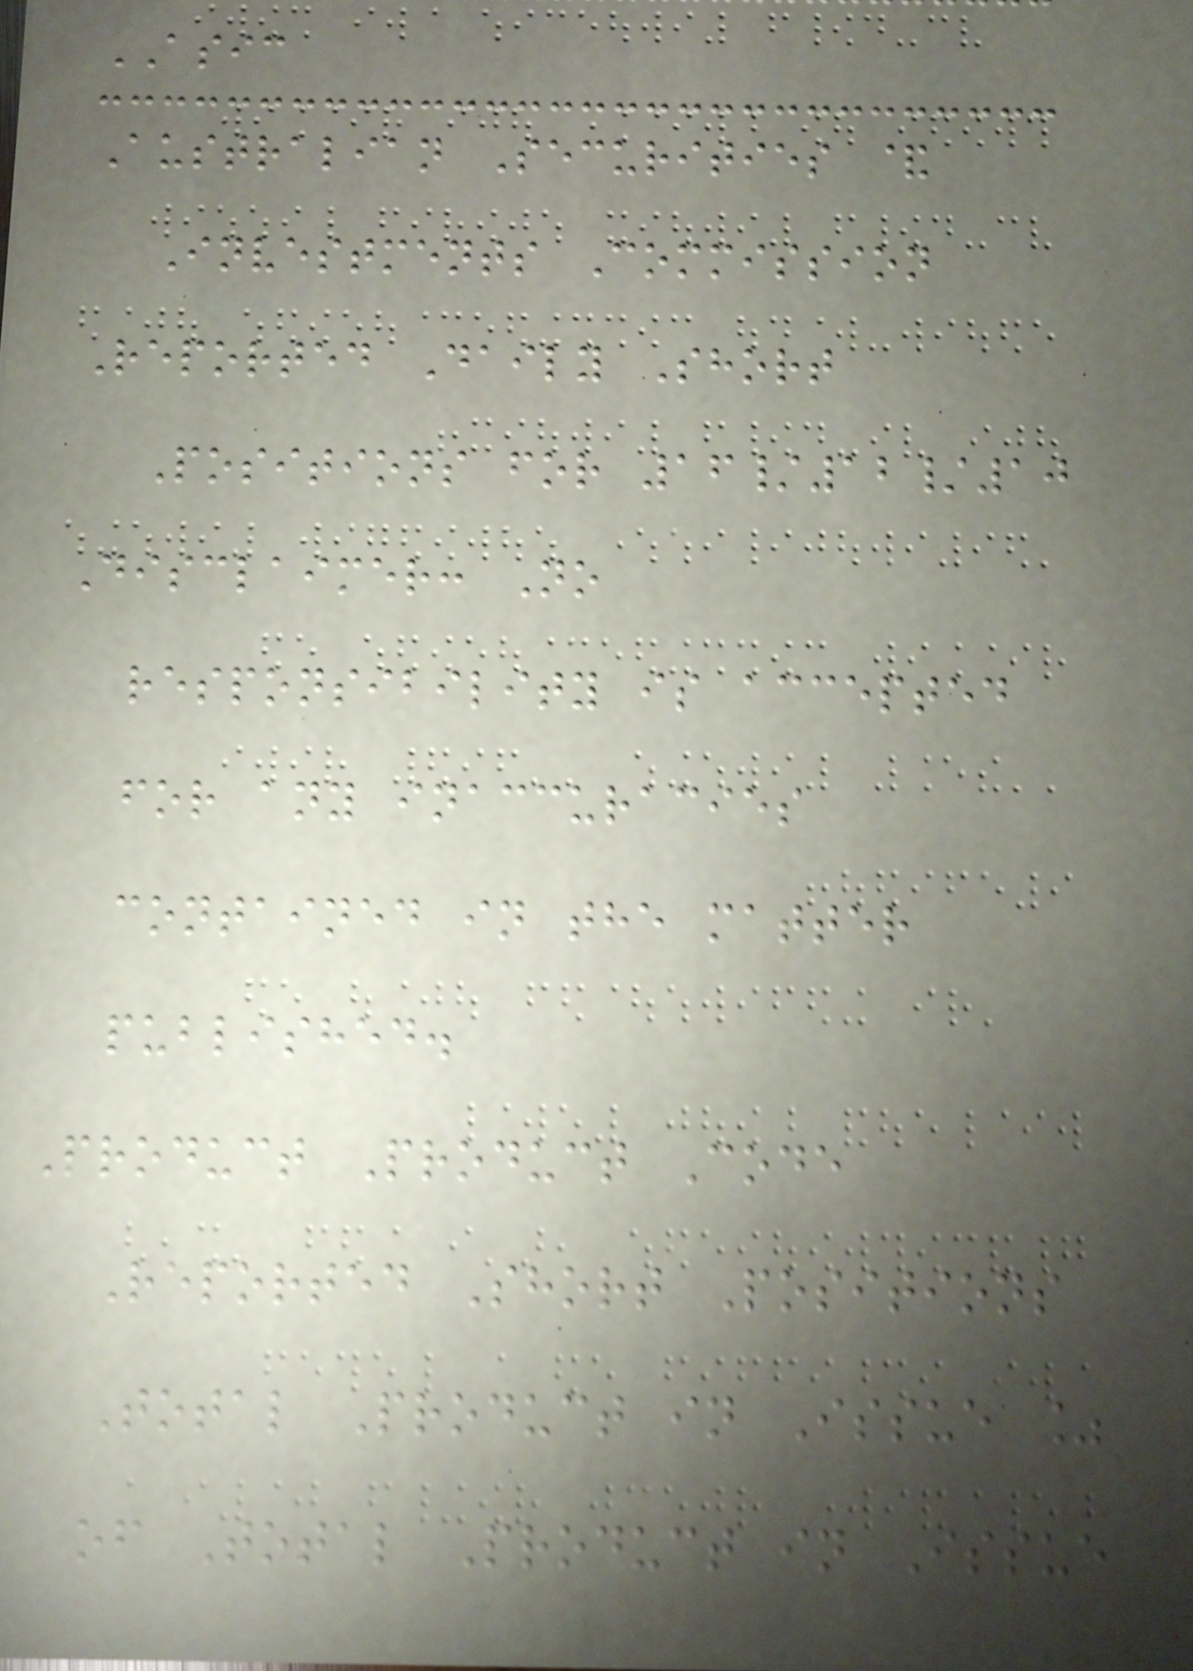ASIC
Australian Securities &
Investments Commission
Reported Daily Short
Positions for 16/12/10
Disclaimer: No
responsibility is accepted
for any inaccuracies
contained in the matter
published.
Product Product Code
Reported Short Positions
Total Product in Issue %
of Total Product in Issue
